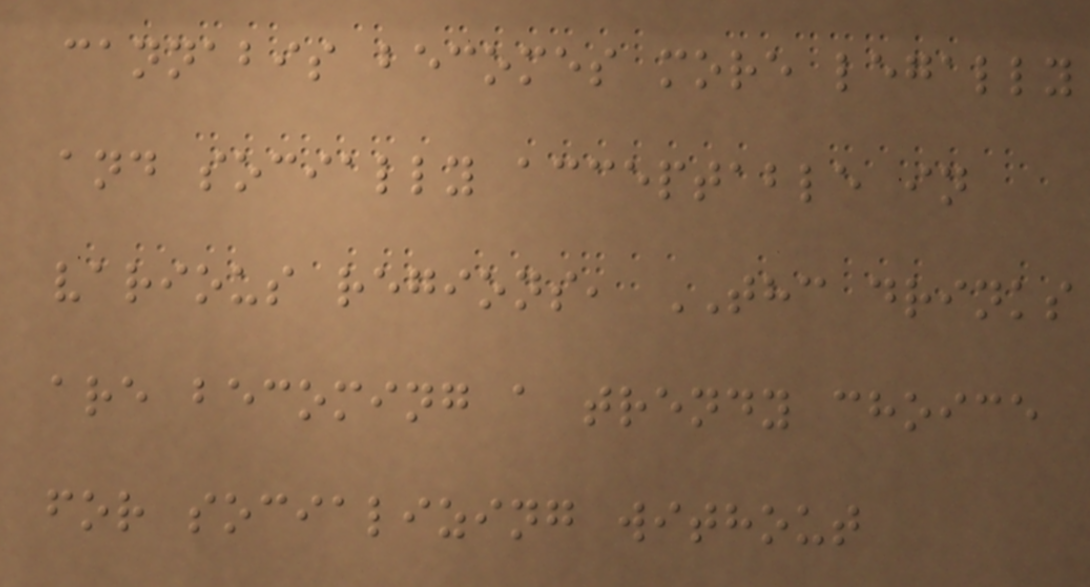cannabis becomes more legally
and socially acceptable in
various regions, THC drinks
are becoming a trendy choice
for socializing without
